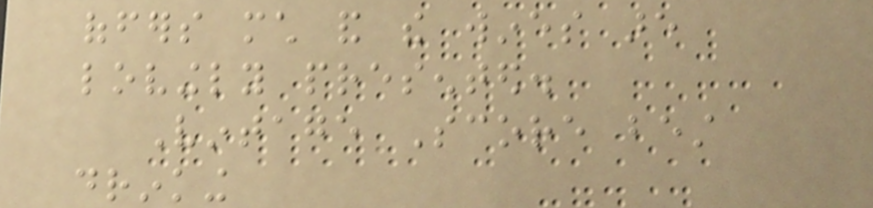offers much and the wines are
lovingly presented.
Vintage Score best
drinking
